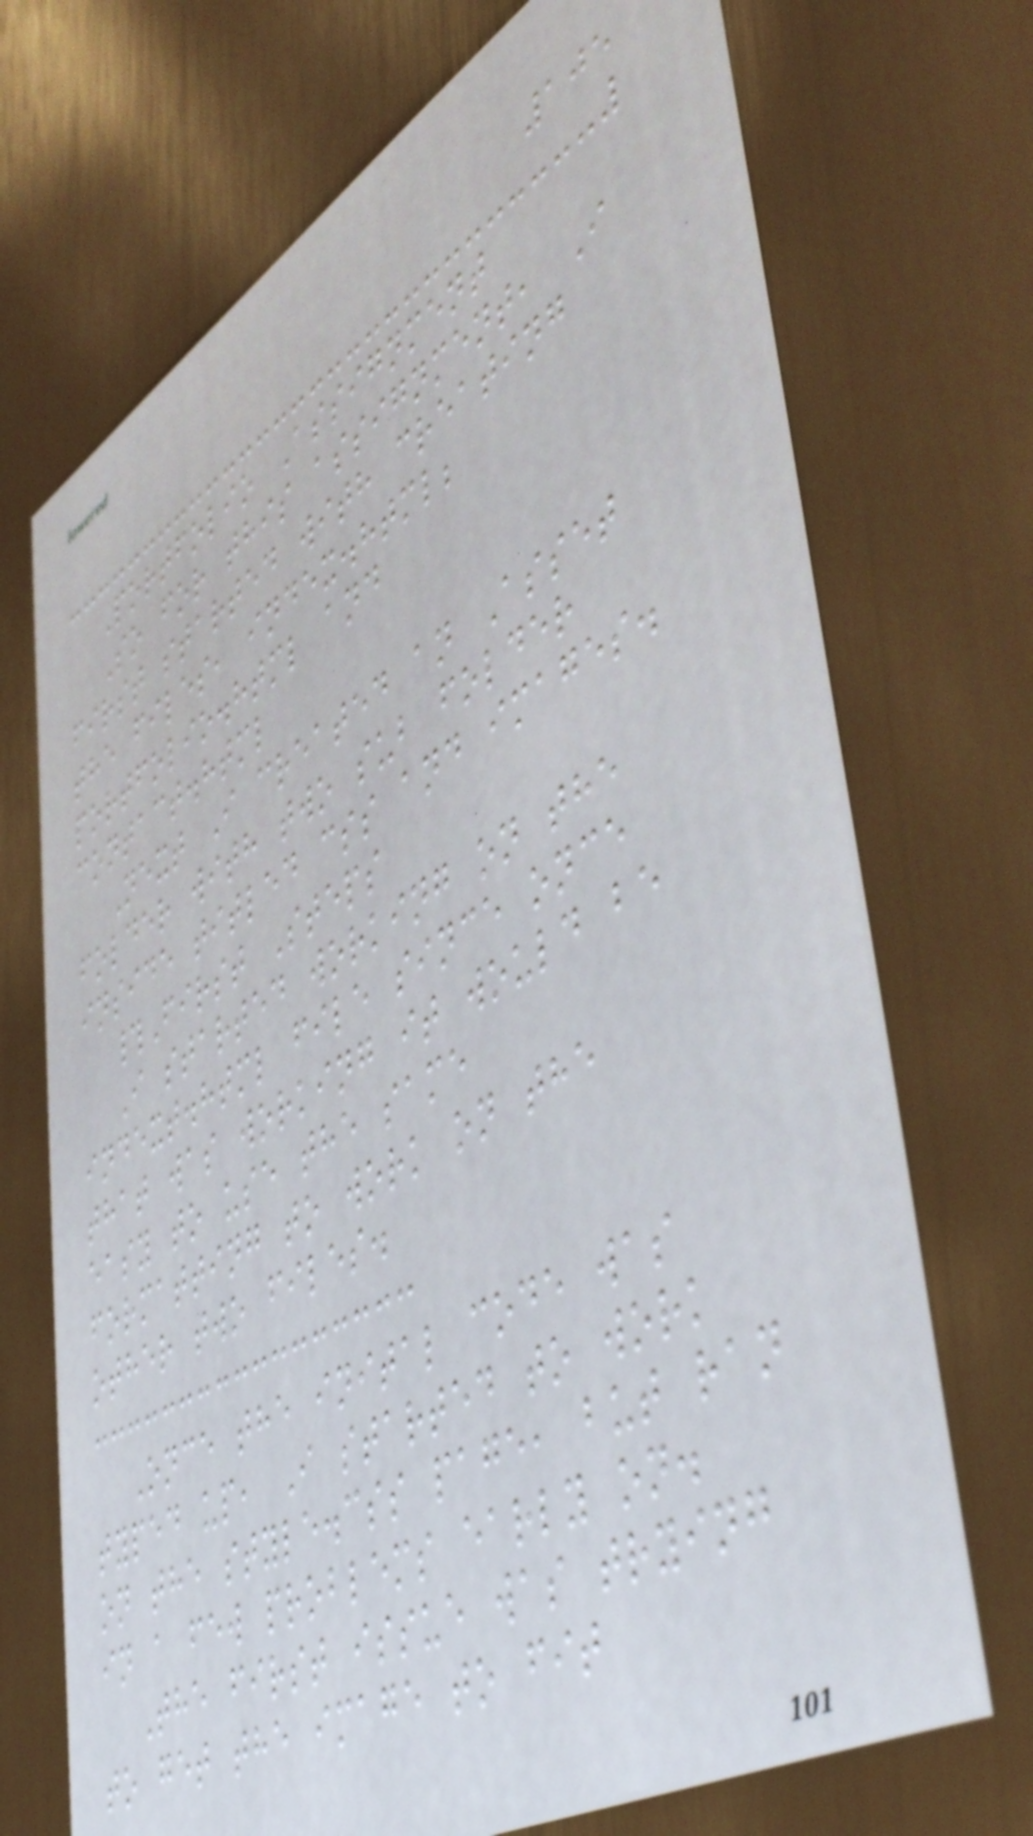105
Portfolio Assignment
So for this assignment, I
first started with creating
the files, index.html;
portfolio.html and
contact.html
Next I created an Asset
folder with two sub folder
inside titled css and images.
#First Steps
I started working on the
indext.html file since once
that was working it would be
easy to use the same
formatting to work on the
other two files.
Once the inital code was
typed up, I started to work
on the style.css page, but ran
in a few problems early on.
The first issue was trying
to get the image to fit
